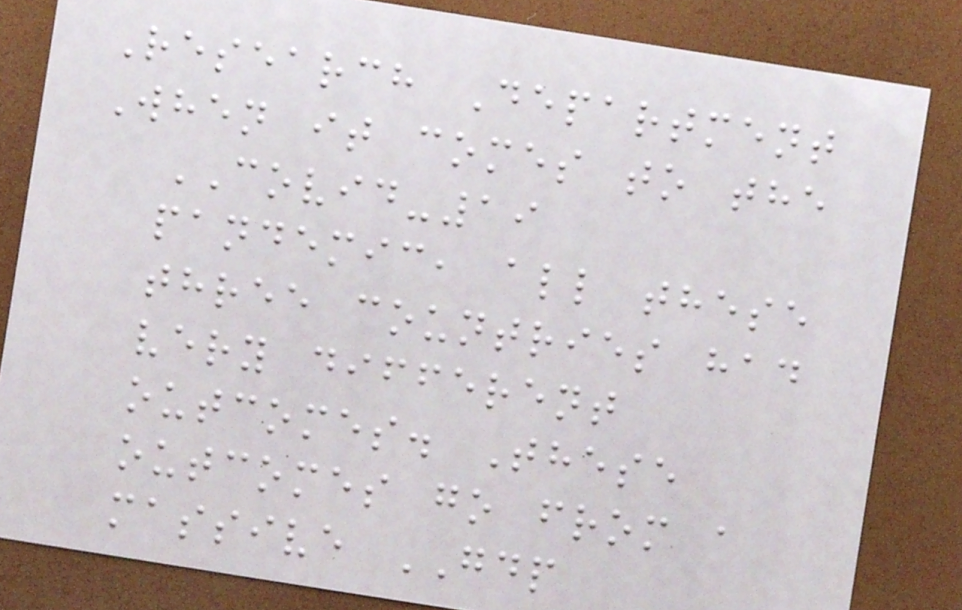Research Department
When it comes to the
COVID-19
pandemic, all these
three countries had
very different
outcomes. These
outcomes go from a
massive GDP
